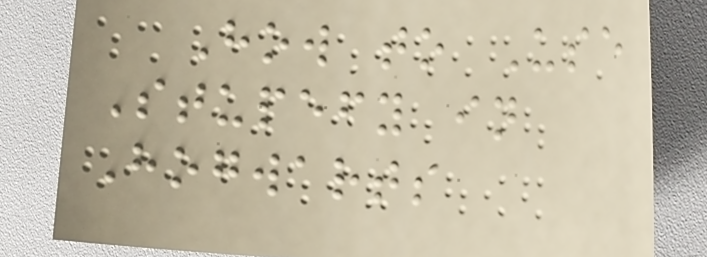How to Use
Stupefy in
Hogwarts
